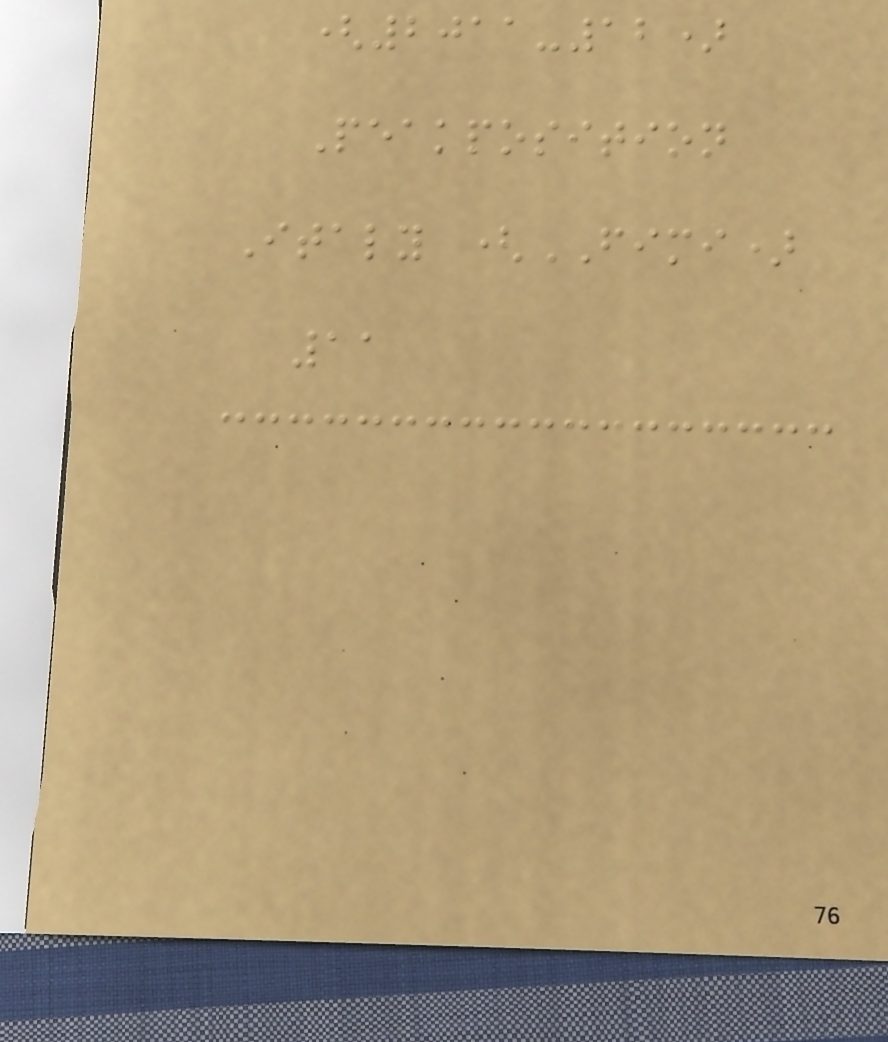(2011-12)
Peakposition
Italy (FIMI)
11
